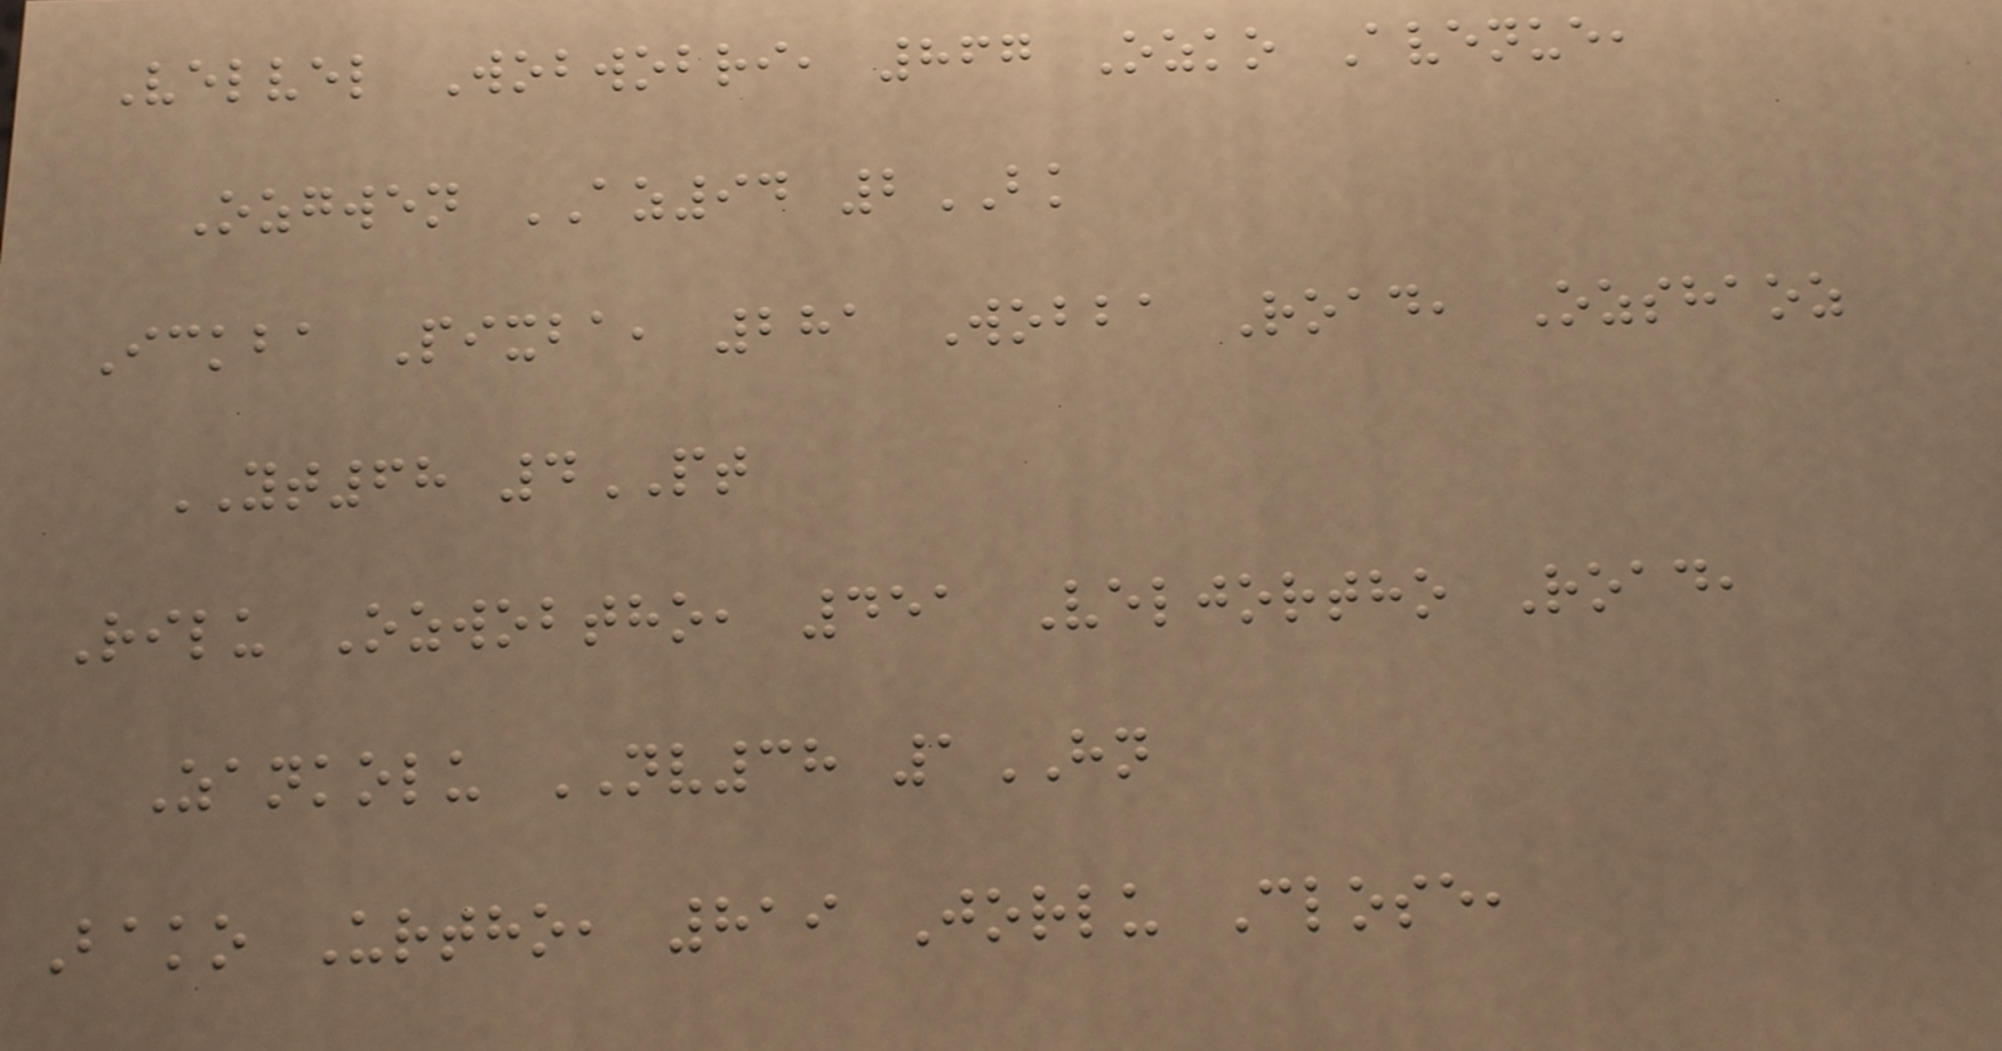Velvel Wobwobri, 867 Ozko Avenue,
Ozgwen AZ94 2BK
Ickba Pixba, 281 Wobba Road, Ozshaoz
YT68 4PT
Rilu Ozwobtho, 451 Veljortho Road,
Zankolu NV38 1HN
Bako Urtho, 819 Jorlu Close,
